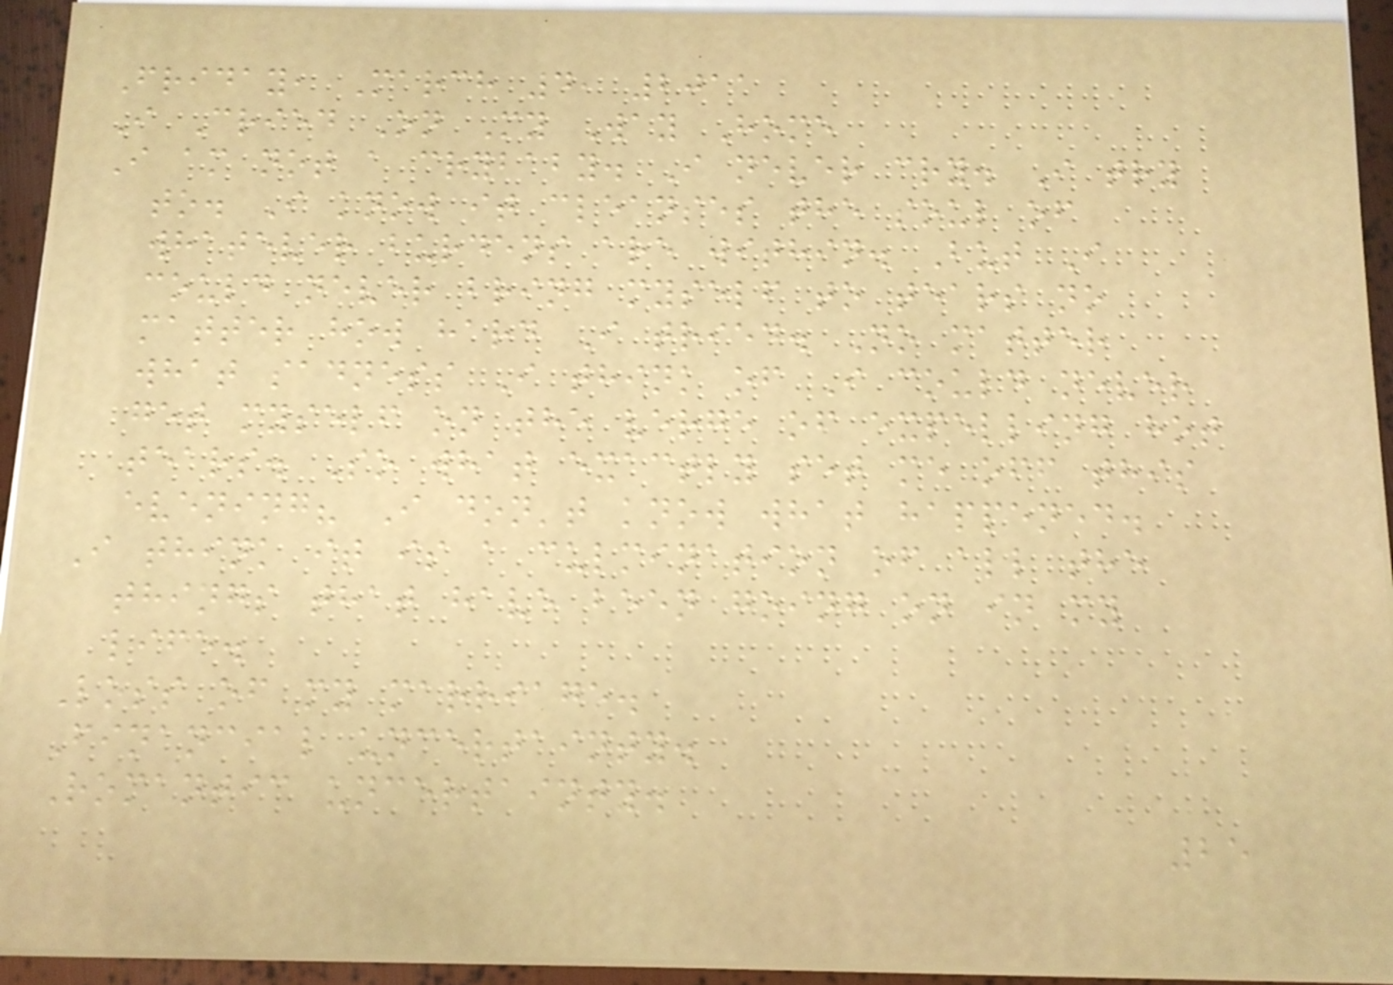Friday, March 4, 2011
I Cried On My Way Home
I am not a crybaby. I never cry. I try
to. I know it cleanses the soul of
whatever burdens are within. But I
could never bring myself to tears no
matter how hard I tried. No matter
what sadness I think of I could never
get myself on the verge of expelling hot
tears. So what exactly set me off this
evening? I don't know what happened.
I think it is a culmination of all the
things that have been going on in my
life.
Loss of my marriage.
Financial uncertainty.
Romantic uncertainty.
25
